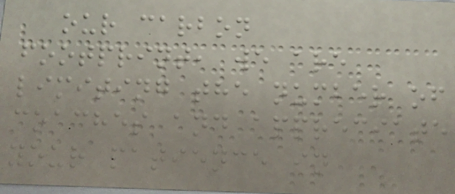our carbon
footprint, we are
limiting the number of
coaches and appreciate
your patience in
